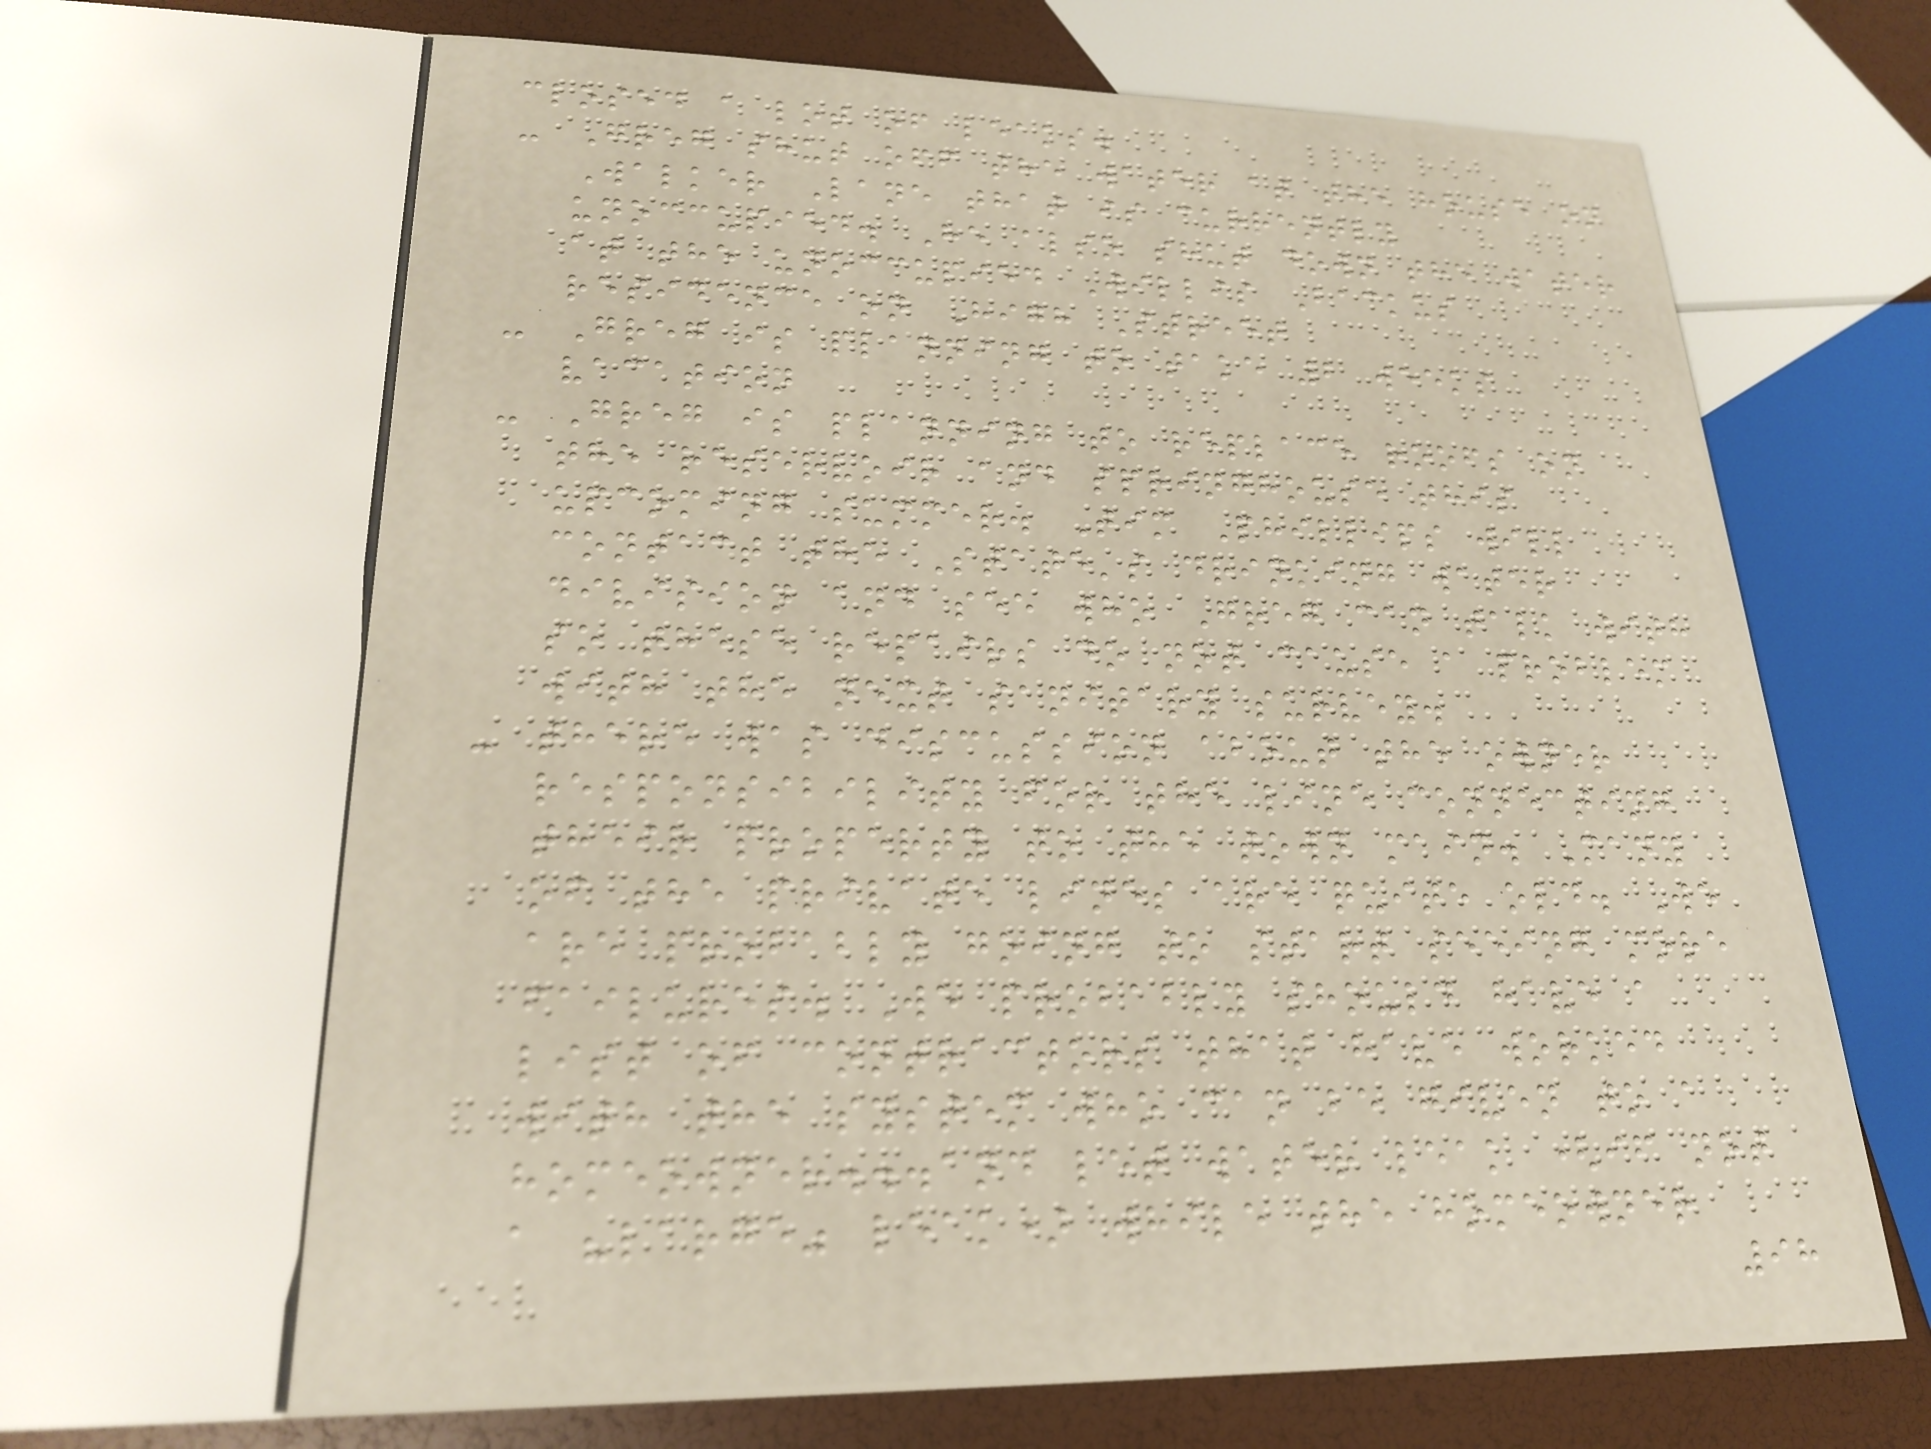closed a lot of leaks.
- Greg shut off the water at the house on
Walker Lane that is currently
unoccupied. He also shut down the water
at the unoccupied Willis Backus
residence on High Street
- Greg is planning to take 2 weeks
vacation
- Greg is planning to replace roofs on
the reservoir and springhouse this
upcoming summer. Tim Phillips will
contact the State's drinking water
division and see who Greg can talk with
so these repairs do not cause a problem
with the next sanitary survey.
- there was discussion about the owner
responsibility for the line connecting
their property to the town main. Many
of the private lines are quite old. We
are probably going to start seeing more
failures. We probably should have a
list of contractors that have worked
with the system who can be given to a
homeowner...and let water leak (if not
a "large" leak) while the homeowner
98
